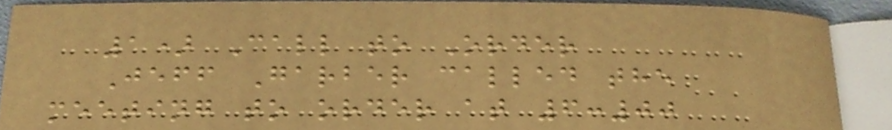1) Call to Order
Jeff Garber called the
meeting to order at 6:00
